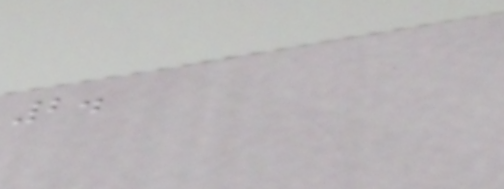2.
